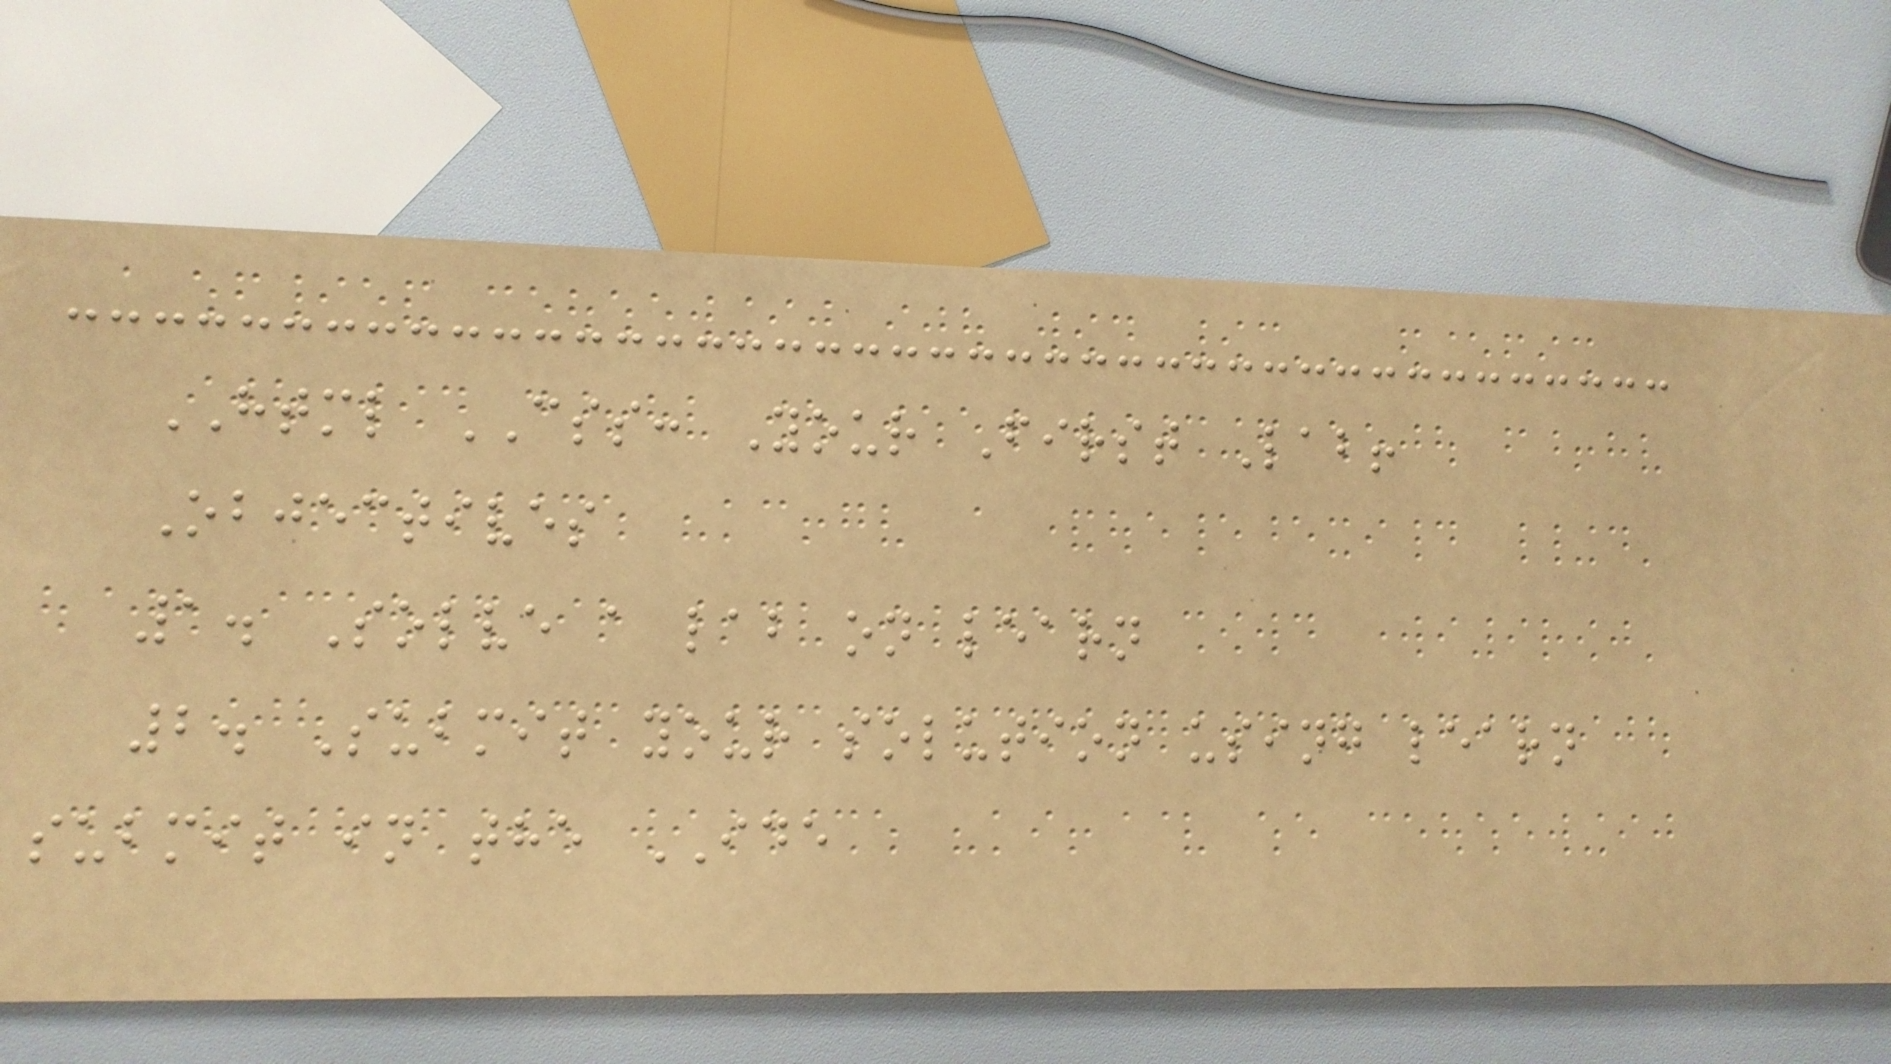HTML CSS: Your First Lab!
Objectives
1. Solve a lab on learn
2. Submit your solution using learn
submit in the IDE
